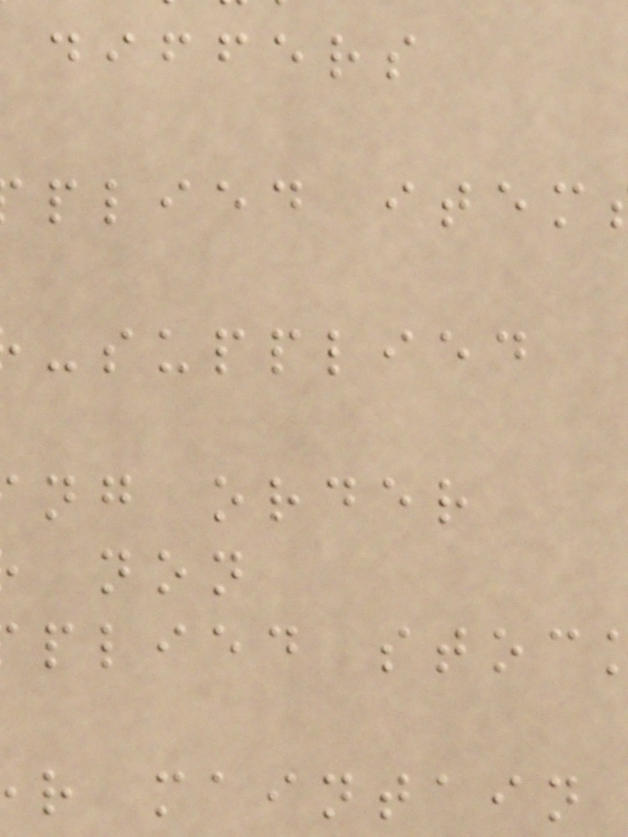differs
plied item
-supplied
ng order
plied stoc
r maintain
